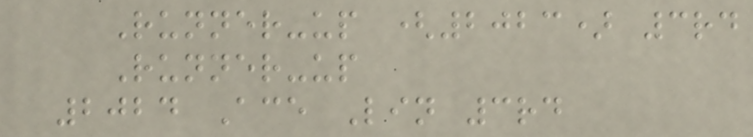Runner-up (2023) 3rd
Runner-up
2024 Ace Lin 3rd
